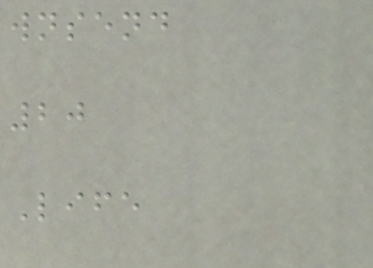wnsend
20
Life
